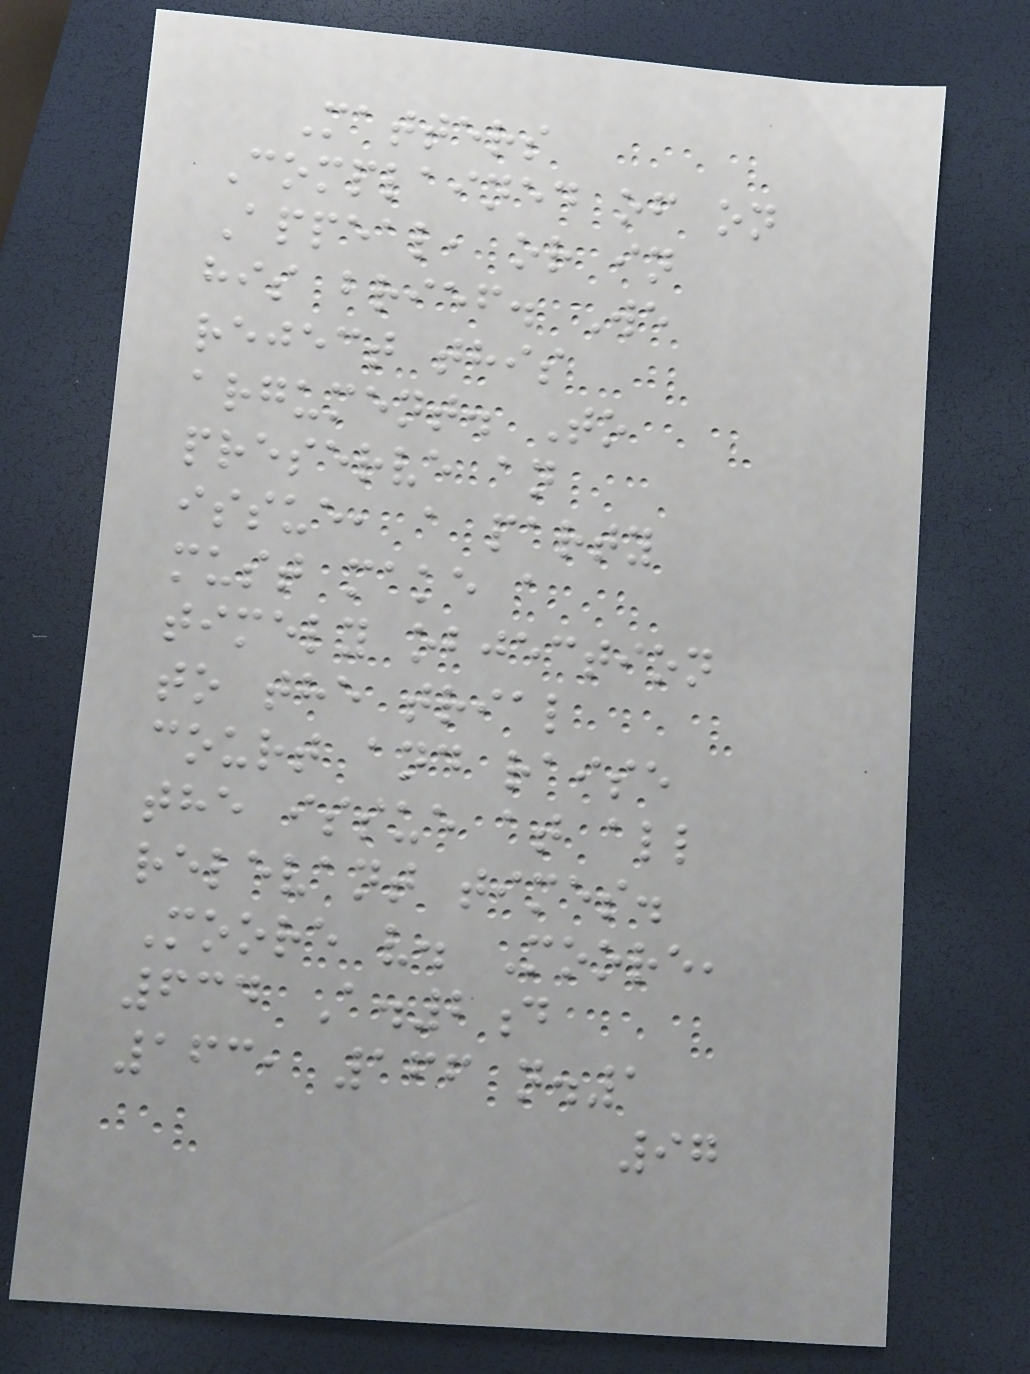Matters
Complained of on
Appeal, or in
his brief. We
reject this
argument. To
preserve an
issue, a party
must make a
timely objection
to the trial
court and raise
the issue at all
relevant times.
Moore v. Moore,
634 A.2d
163, 166 n.1
97
